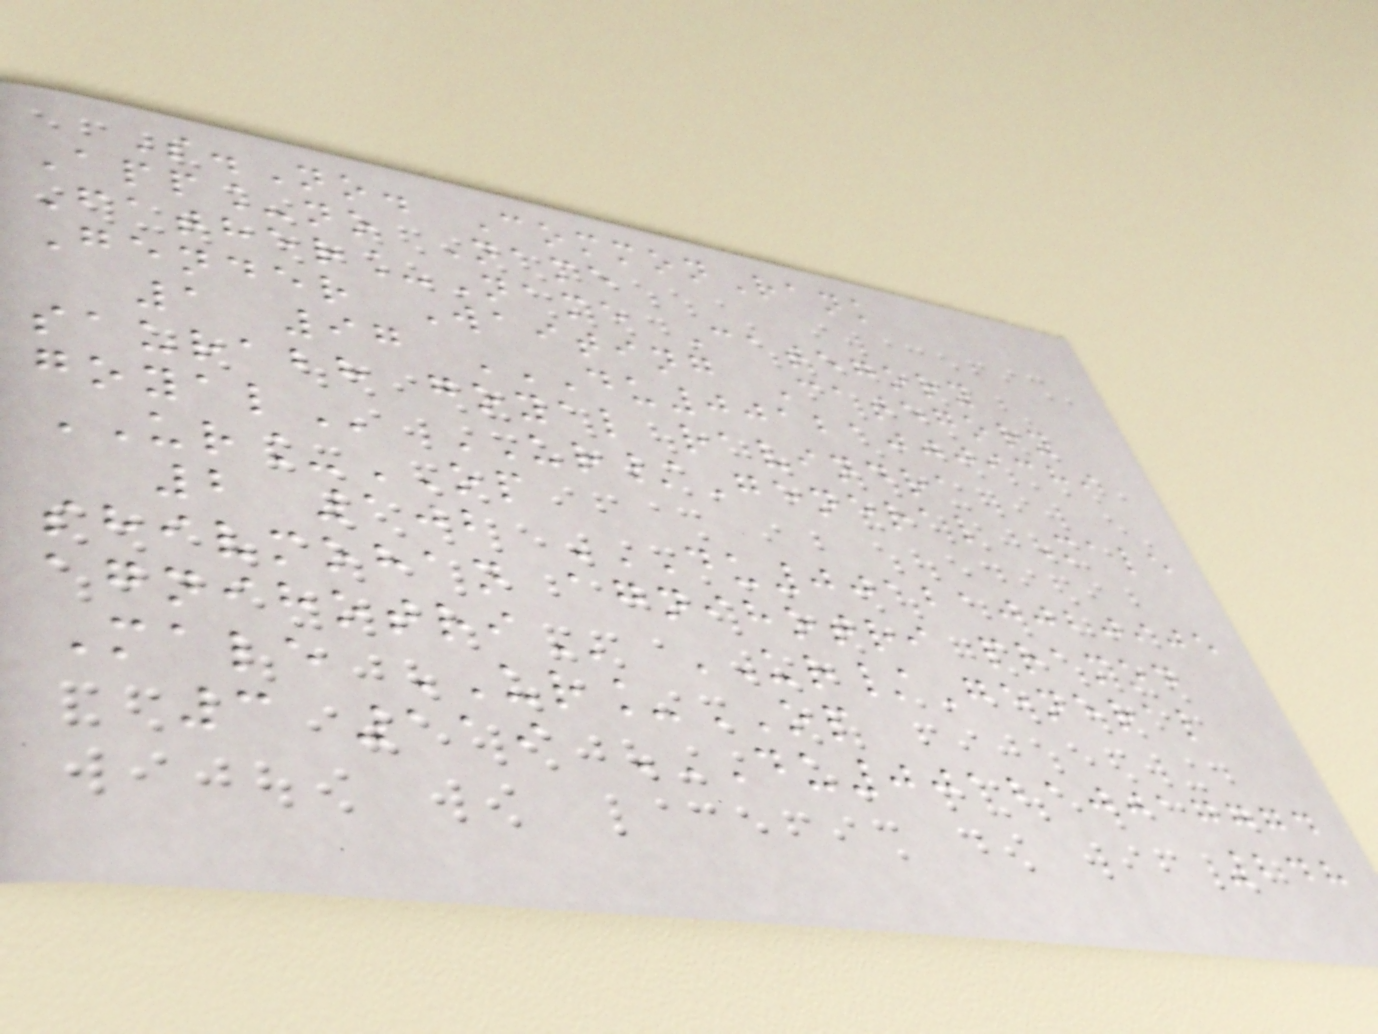S.No. CommonRank
App_no Name
Father_Name Category
Gender Waiting Category
1 97 DU001210009389
SAURABH GOYAL RAVINDRA
GOYAL UR/General Male
UR_OP
2 102 DU001210020905
SHIVMOHAN AGNIHOTRI PRAMOD
AGNIHOTRI UR/General
Male UR_OP
3 119 DU001210017774
248
